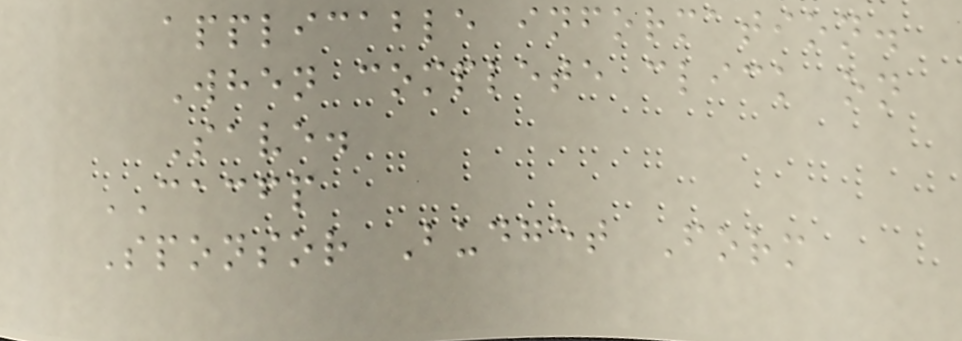applicable information.
When complete click on
Save.
CACFP
Sponsor Budget Form
